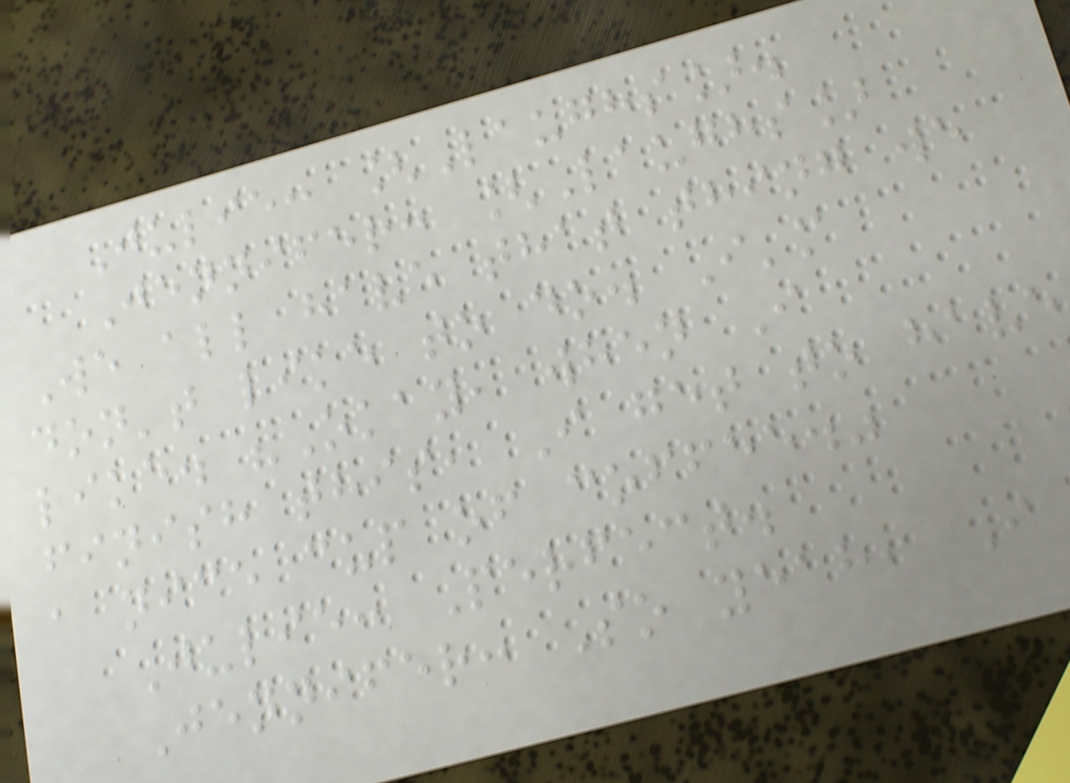Julie: [Laughs].
Jennifer: [Laughs]
We all have that thing we
don't like to do. I'm
like. "Okay, when I
finish this, I get to have
a nice cup of coffee."
Julie: Perfect.
Jennifer: So yeah, I
